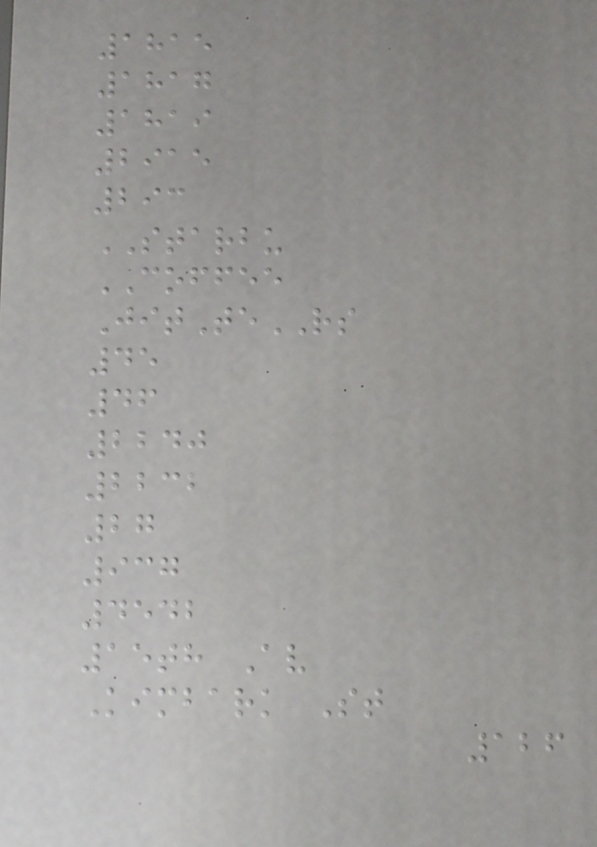1815
1817
1819
2915
293
STARBU
COFFEE
JitTeRS
45
46
2240
2232
27
937
4542
15th Av
Kimbark St
126
